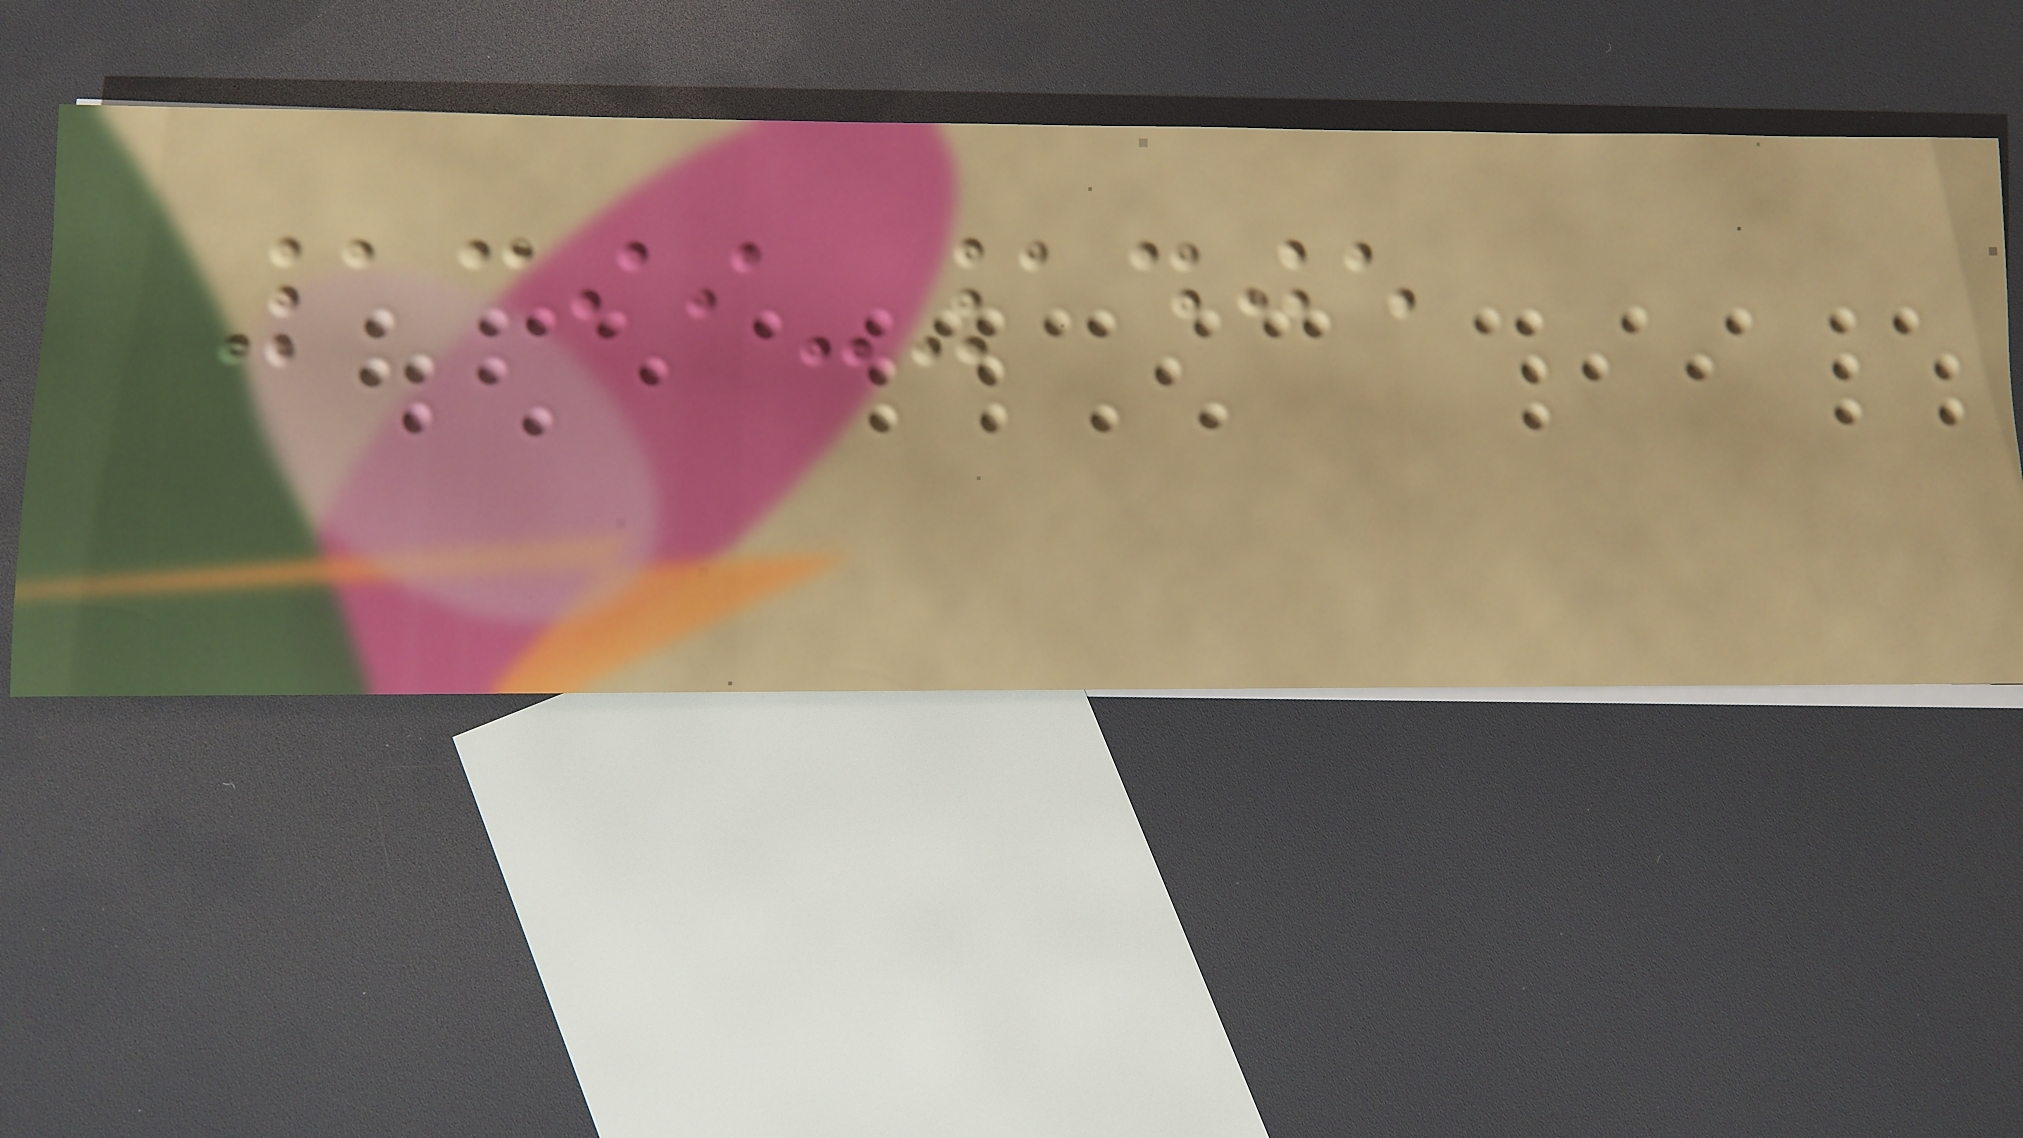1399-1405
